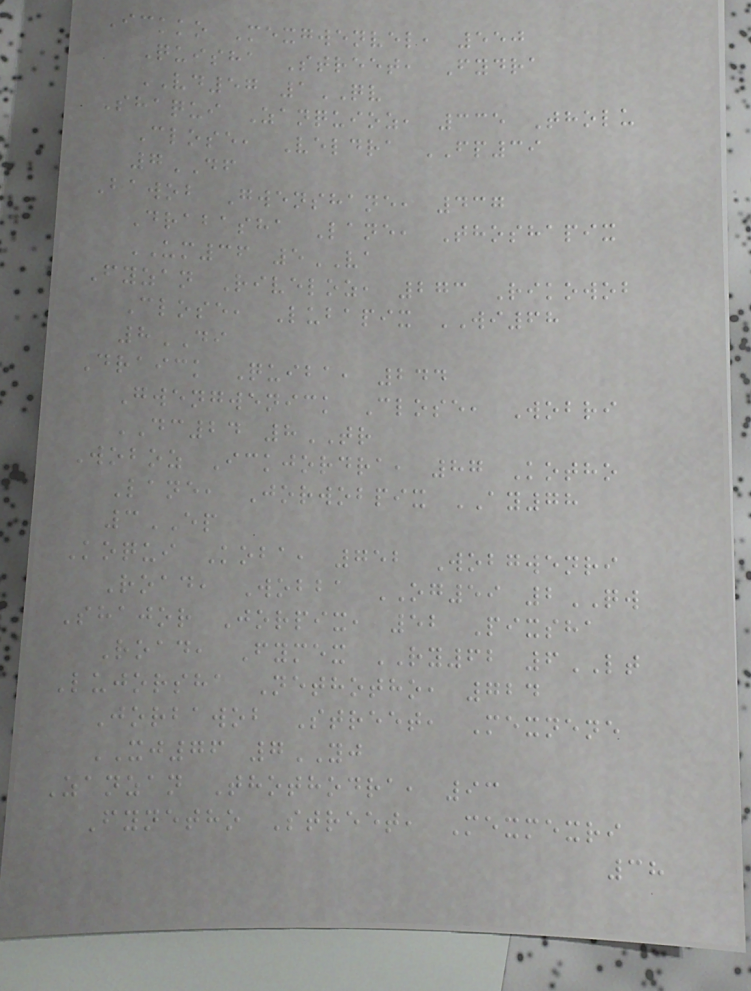Ickko Mexgwenvel, 550
Quisha Street, Fydra
VD57 1QV
Shaqui Zanquioz, 335 Tholu
Close, Veldra FP39
7DF
Bawob Gwenshane, 437
Drabasha Lane, Thoshapix
UM36 5VA
Fyzan Riveloz, 273 Rikowob
Close, Lubapix WI68
8DI
Draick Quiba, 244
Gwengwenick Close, Wobri
DC24 8TR
Woboz Ickjordra, 87 Kotho
Lane, Jorwobpix AY78
3EP
Koqui Koba, 752 Wobgwenri
Road, Wobba OG59 2QW
Shajor Jorpix, 52 Pixsha
Road, Fymex RY62 6LT
Lujorsha Nethotho, 724
Jorbawob Street, Mexnene
XJ76 7YJ
Zanzan Thothodra, 93
Fynetho Street, Mexmexri
38
